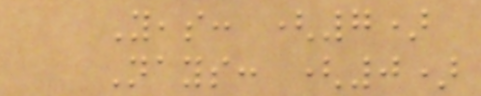Yeas: (7)
Nays: (0)
